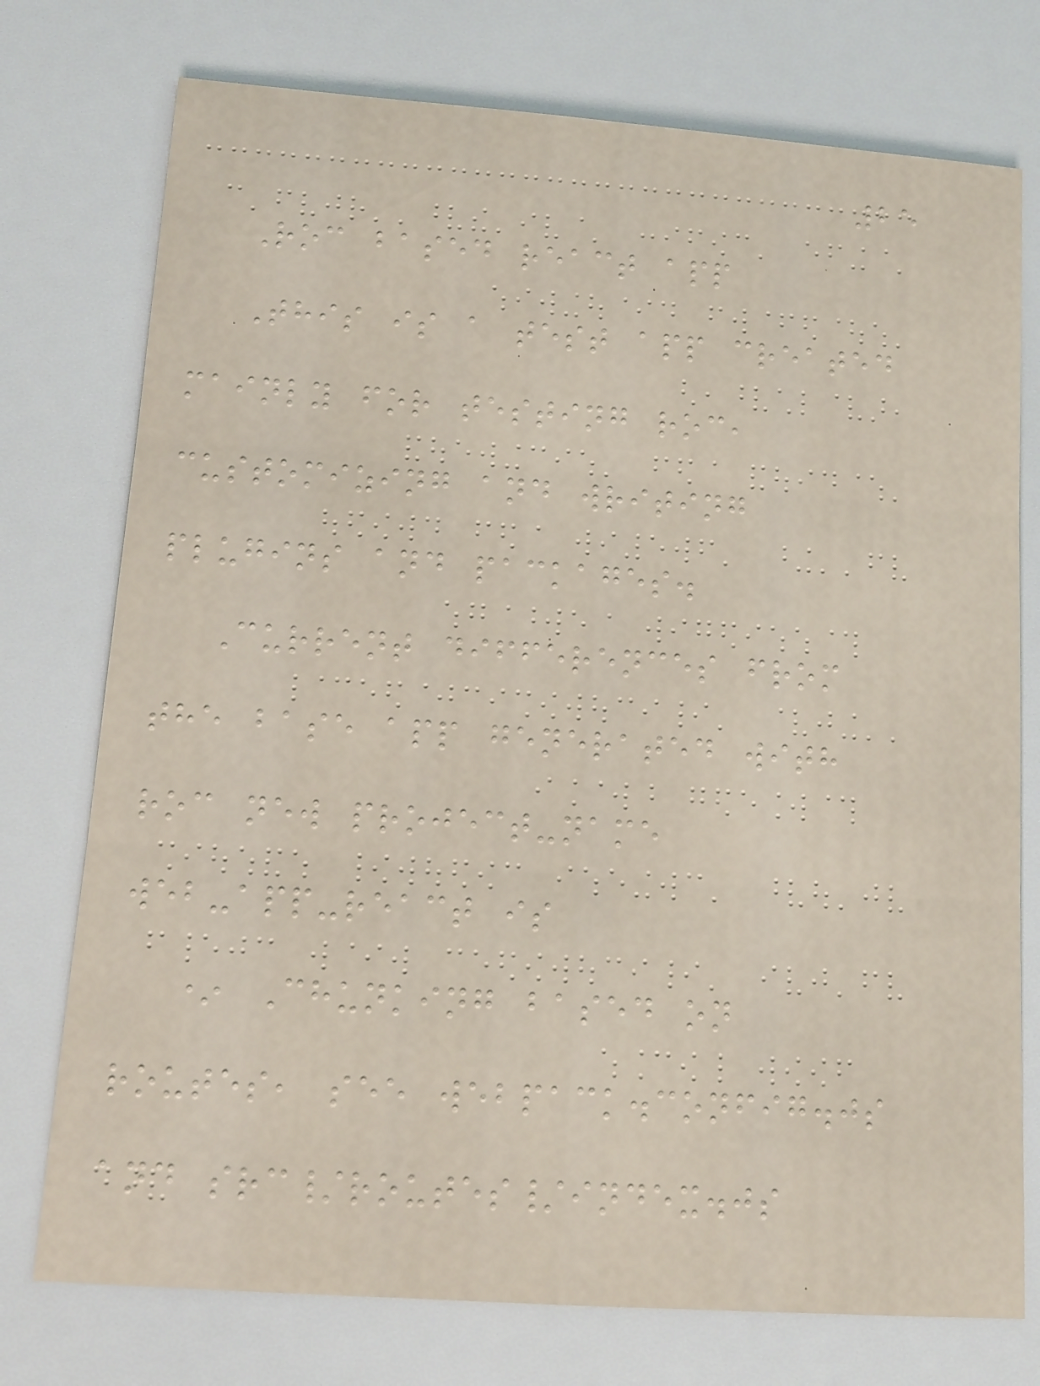25
Roc based react app
This is a test app created
mainly for testing roc,
customizing and writing
plugins and packages.
Current differences from
the base app generated with
roc new project-name
web-app-react is
* Chunking based on
routes, see webpack.config.js
and src/routes/index.js
